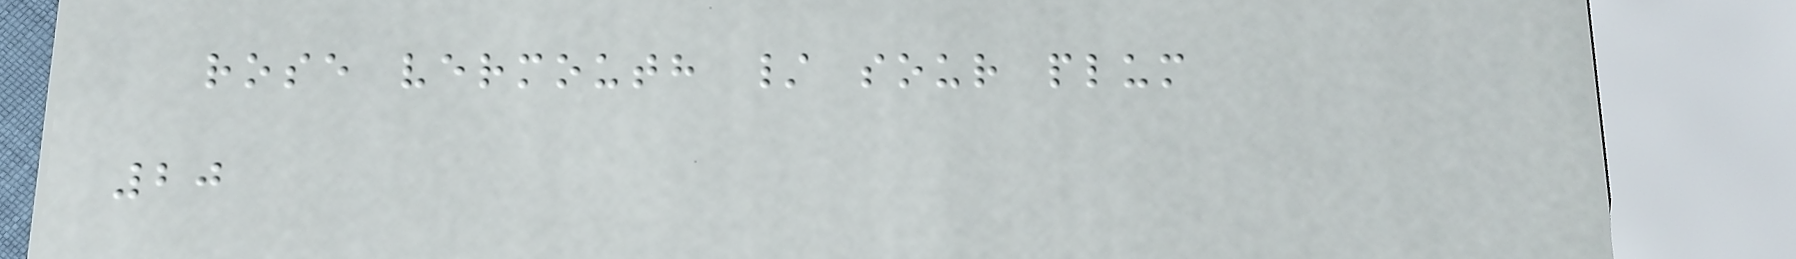rose vermouth / sour plum
20
